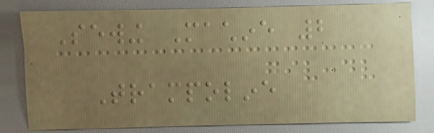Sewing Machine 2
Trampoline
